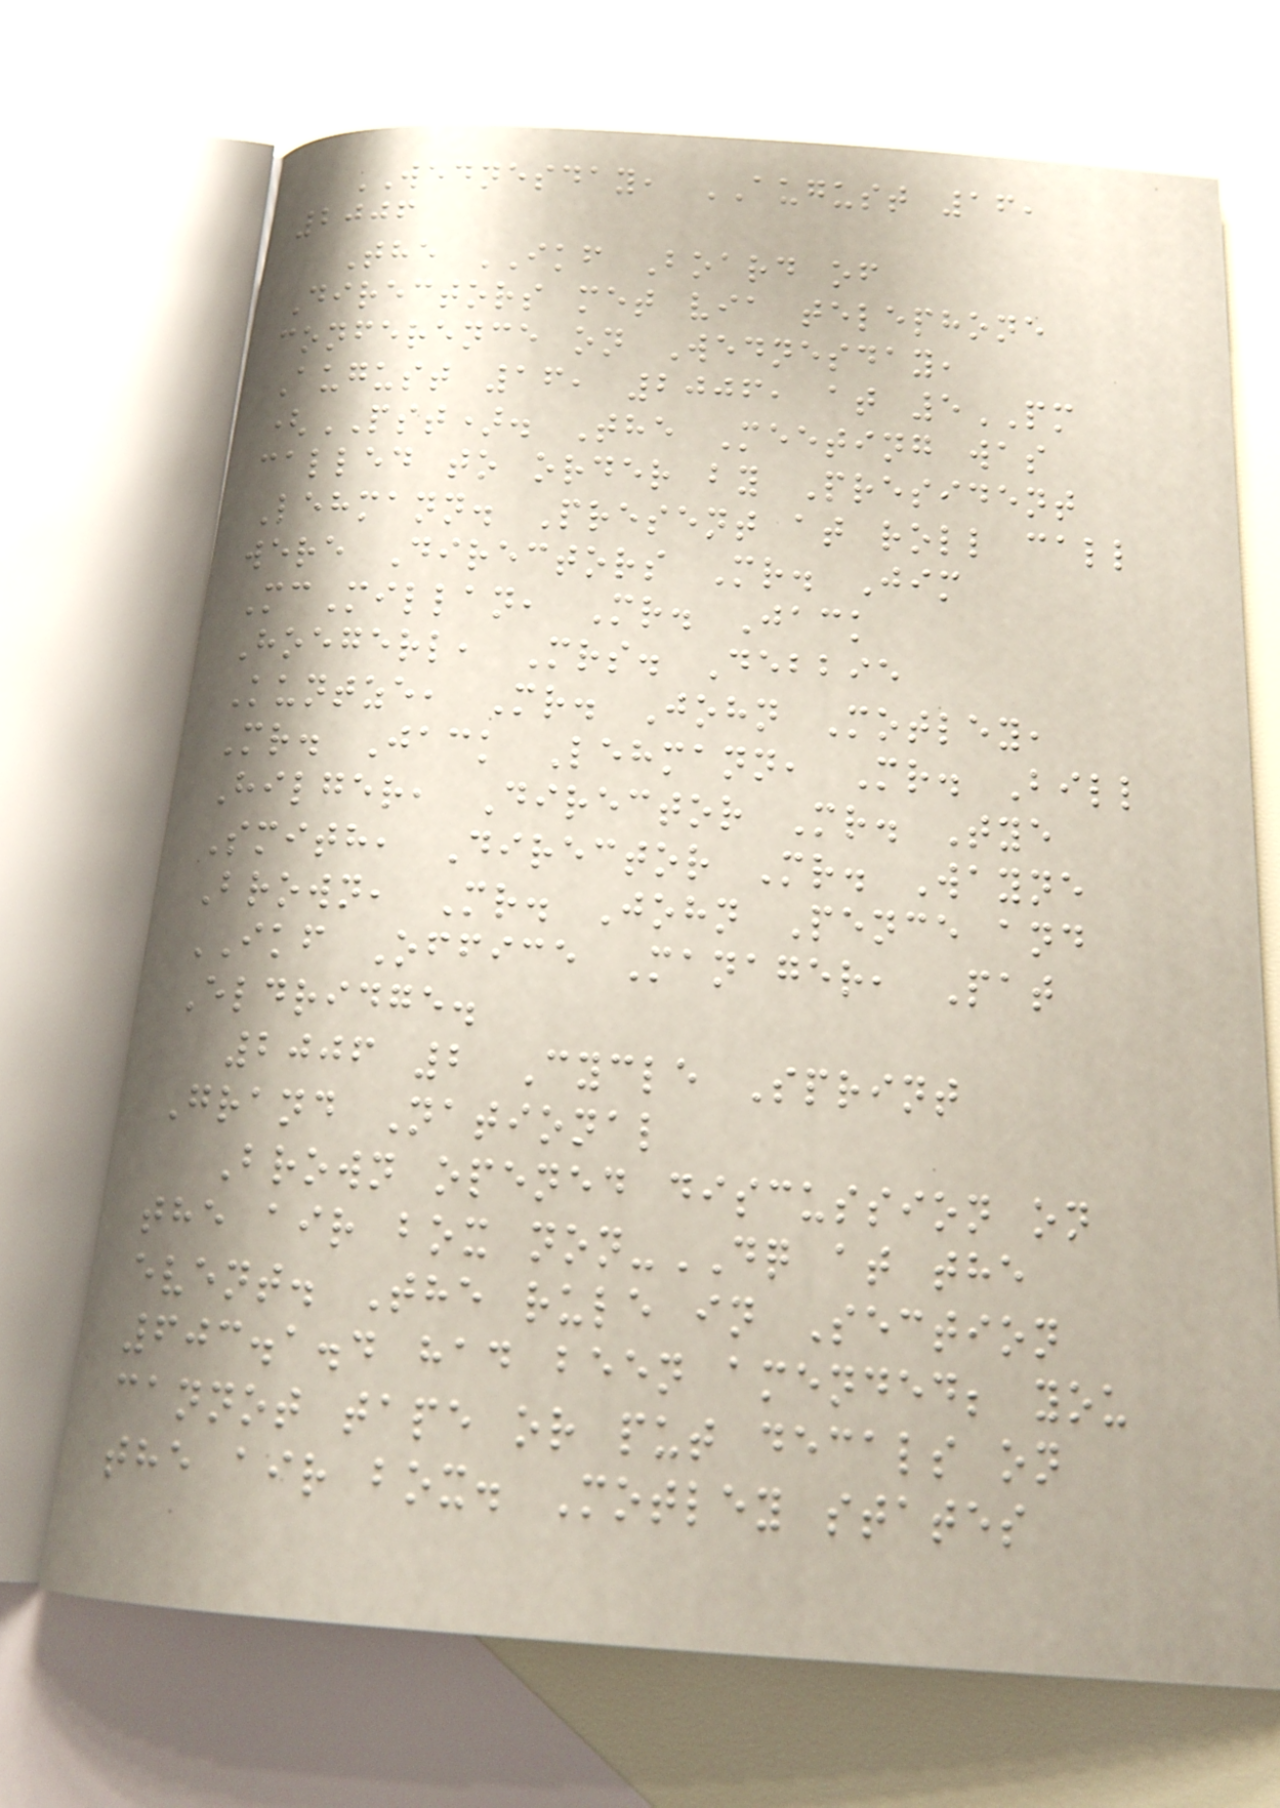WEDNESDAY, AUGUST 16,
2006
The IKF Board of
Directors met via telephone
conference on Wednesday,
August 16, 2006, at 5PM
(PST). The Meeting was
called to order by President
Lehmann. Present at roll call
were Directors Mr. Jim
McMillan, Mr. Jack
Hoegerl, Mrs. Debbie
Kuntze, Mr. John Motley,
Mr. Jack Lehmann, Mr. Bill
Hilger, Director Mr. Tye
Smith, Director Mr. Wayne
Brown, Mr. John Pence and
IKF Office Manager, Pat
Eldridge.
2006 2 Cycle Sprint
Grand National
Brown opened discussion on
the air box non-DQ at the
event. The rule in Section
603.1.4 had been amended; you
cannot tape or put decals on
the air box. Motley states
